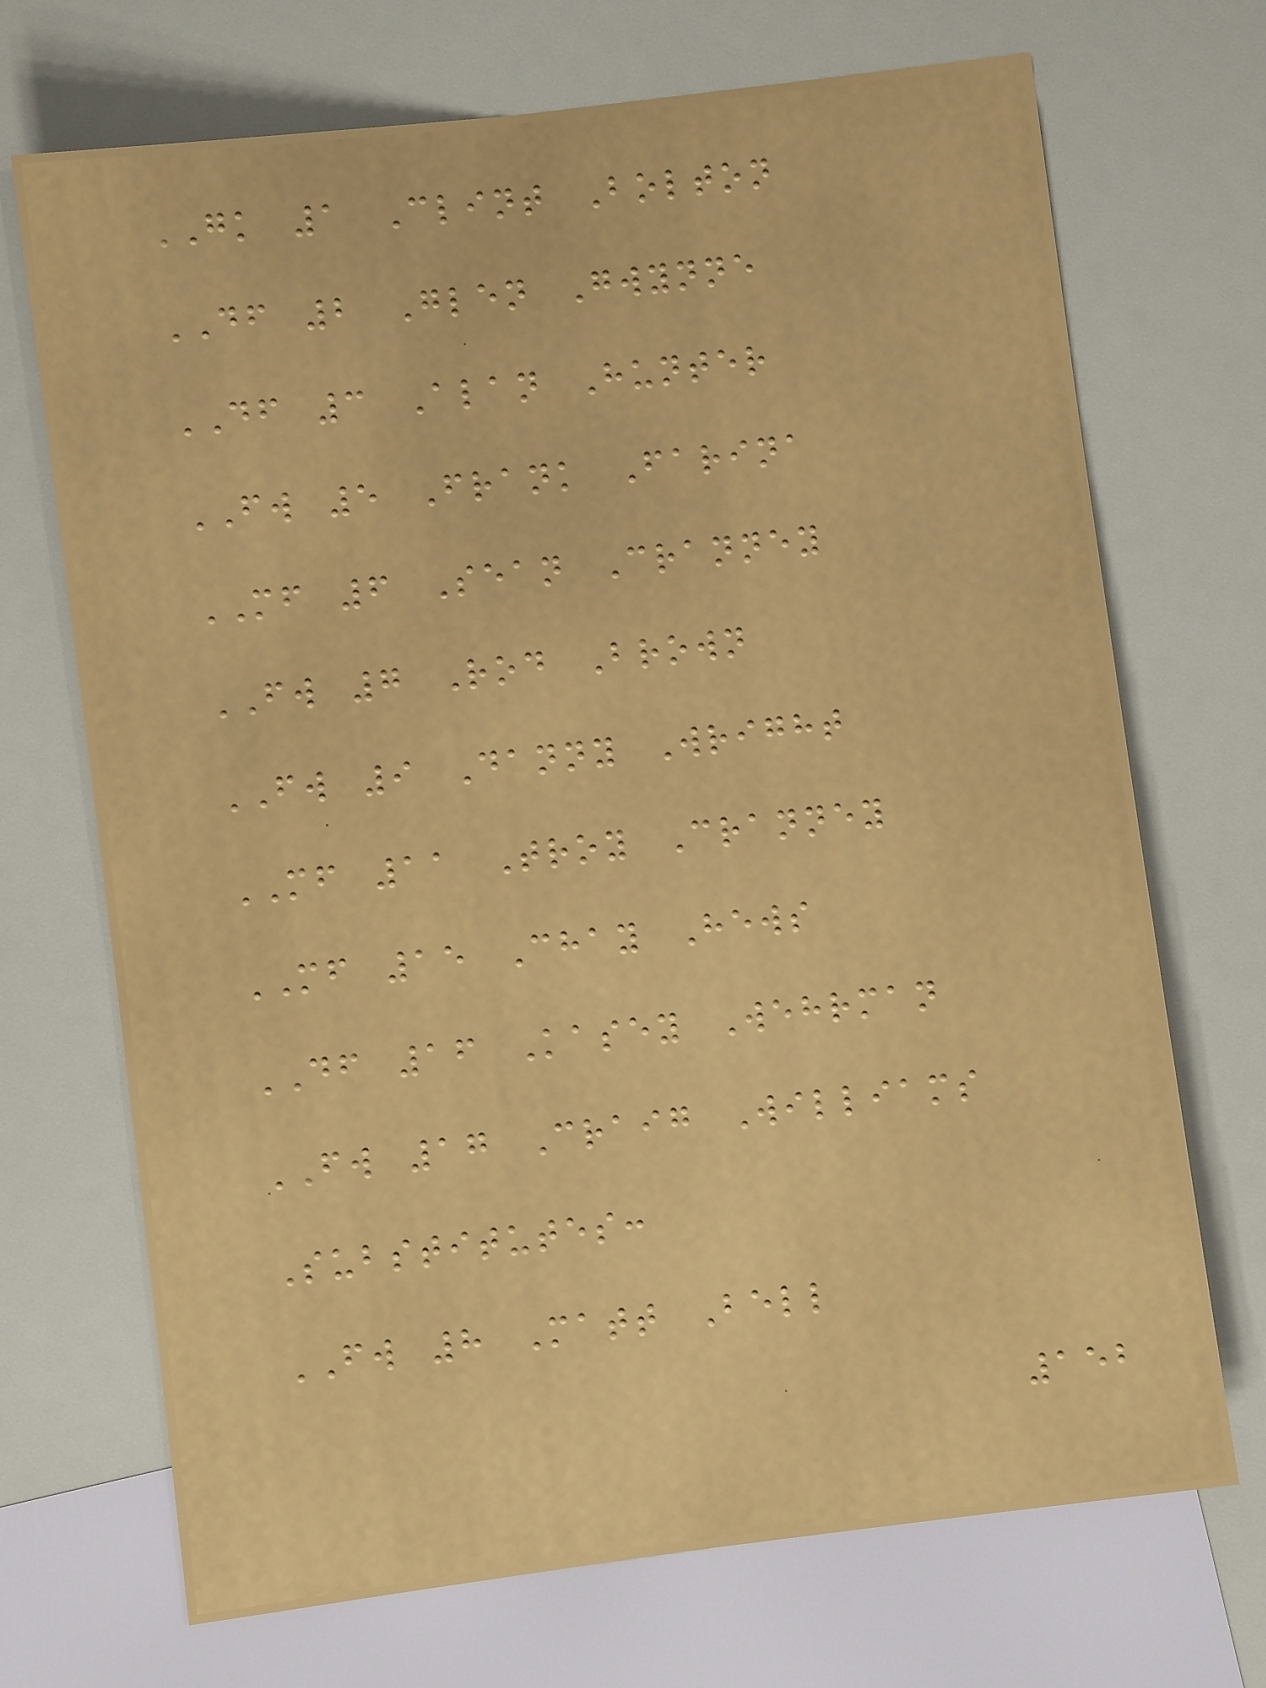GK 1 Clint Bolton
DF 2 Glen Gwynne
DF 3 Alan Hunter
FW 5 Frank Farina
MF 6 Sean Cranney
FW 7 Rod Brown
FW 9 Danny Wright
MF 11 Troy Cranney
MF 15 Chay Hews
DF 16 Kasey Wehrman
FW 17 Craig Williams
Substitutes:
FW 8 Matt Bell
152
